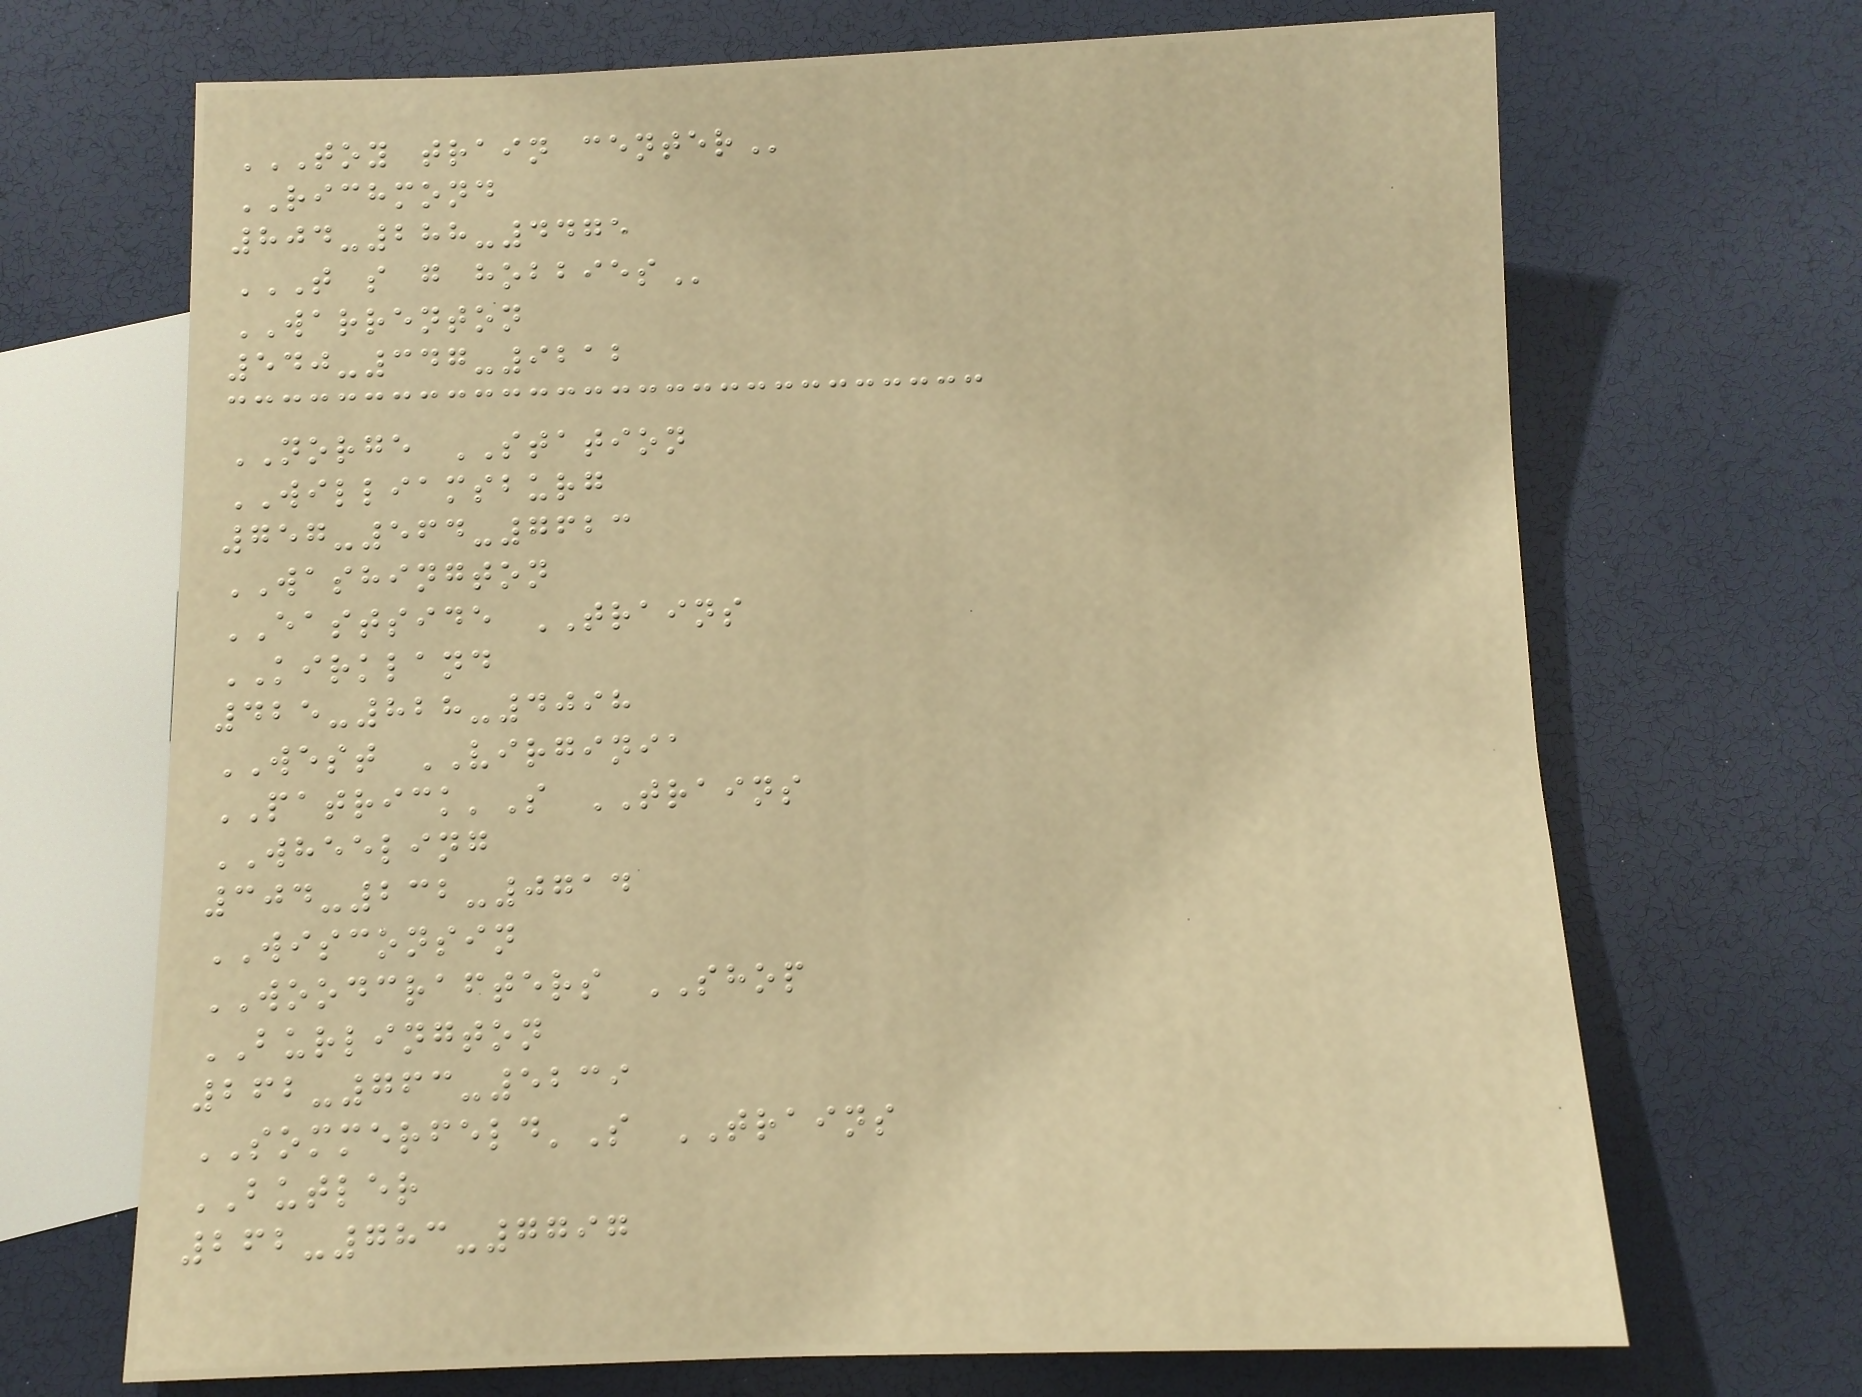TOY TRAIN CENTER
RICHMOND
804-288-4475
T S G HOBBIES
WARRENTON
540-347-9212
NORGE STATION
WILLIAMSBURG
757-564-7623
WASHINGTON
EASTSIDE TRAINS
KIRKLAND
425-828-4098
WEST VIRGINIA
PATRICK'S TRAINS
WHEELING
304-232-0714
WISCONSIN
WOODCRAFTERS SHOP
BURLINGTON
262-763-5239
SOMMERFELD'S TRAINS
BUTLER
262-783-7797
